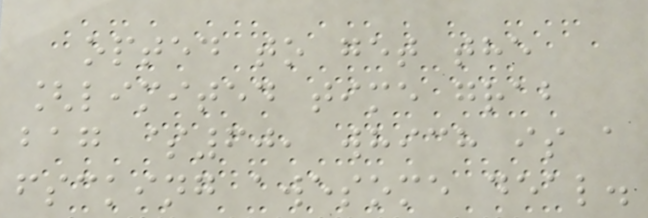opted to get the
[limited time grab
bag $60, which is a
fscking awesome deal.
